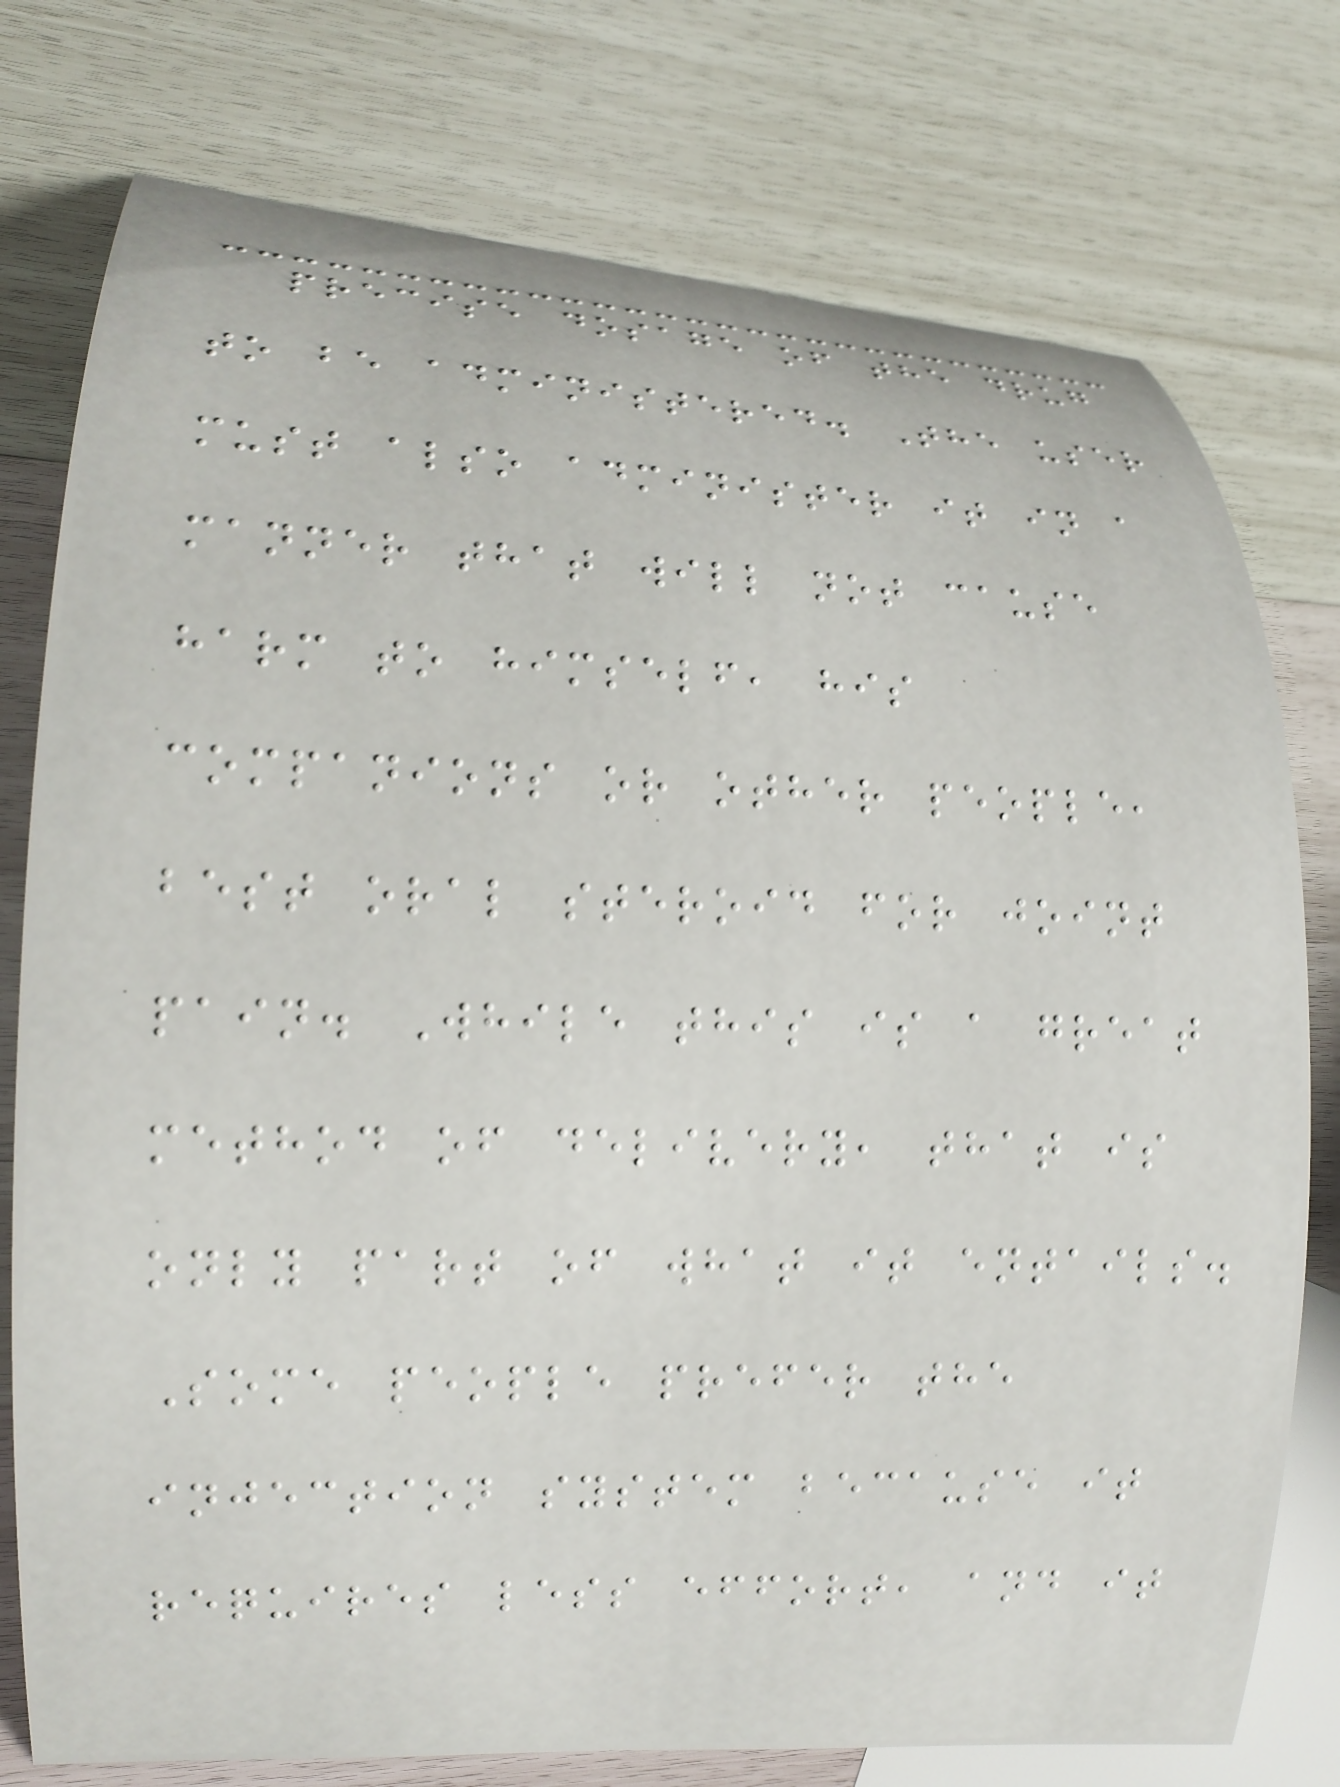precise dosage of the drug
to be administered. The user
must also administer it in a
manner that will not cause
harm to himself, his
companions or other people,
best oral steroid for joint
pain. While this is a great
method of delivery, that is
only part of what it entails.
Some people prefer the
injection system because it
requires less effort, and it
